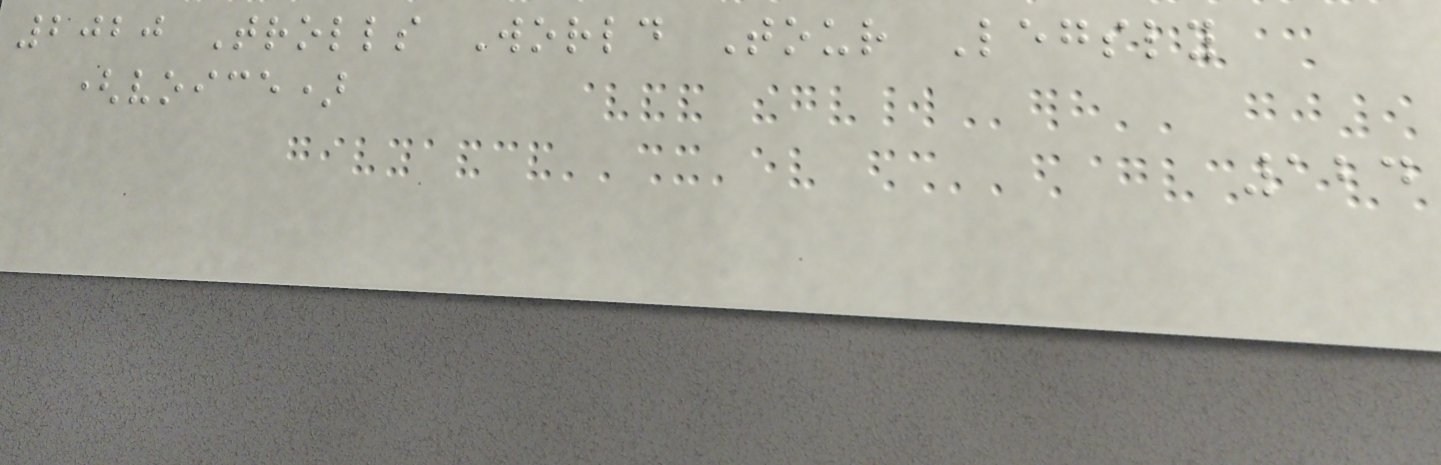2020 Trolls World Tour Legsly
(voice)
124
